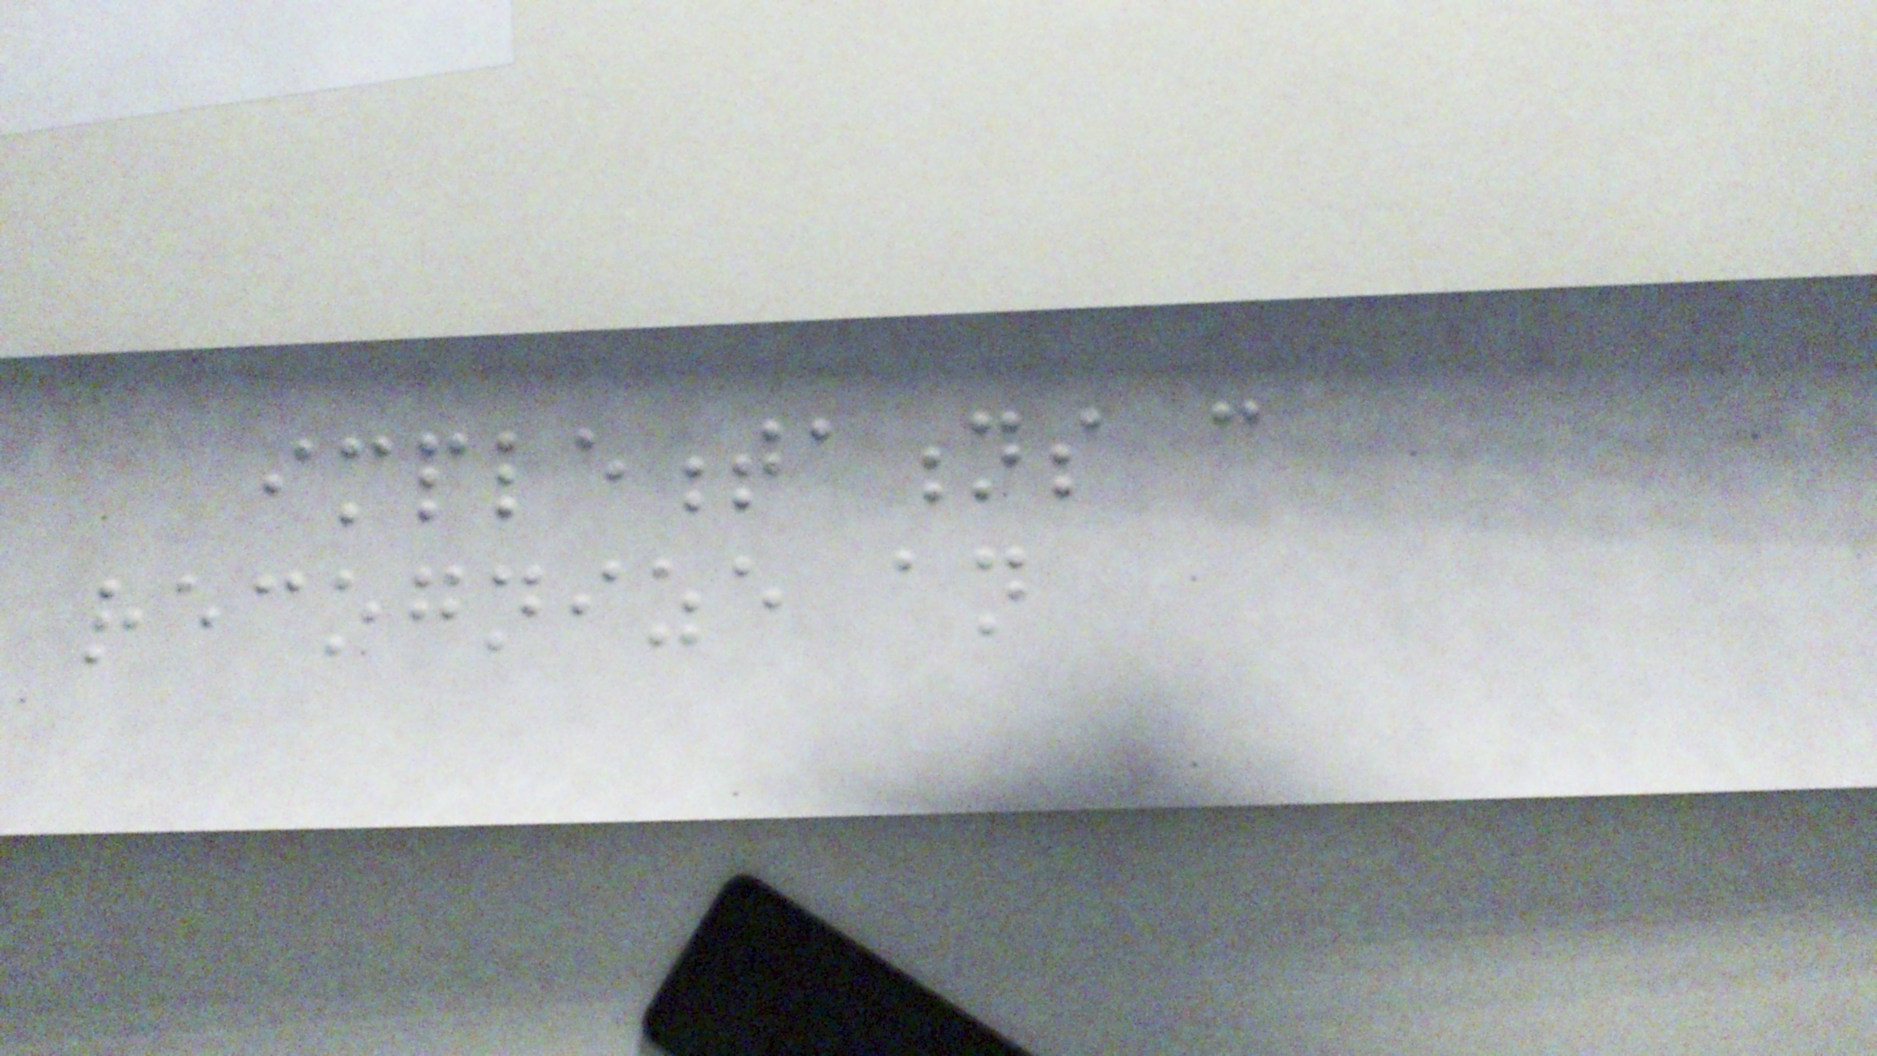implementations can
recognize an
